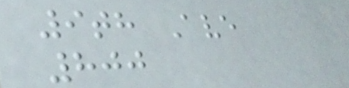9th Ave
800
